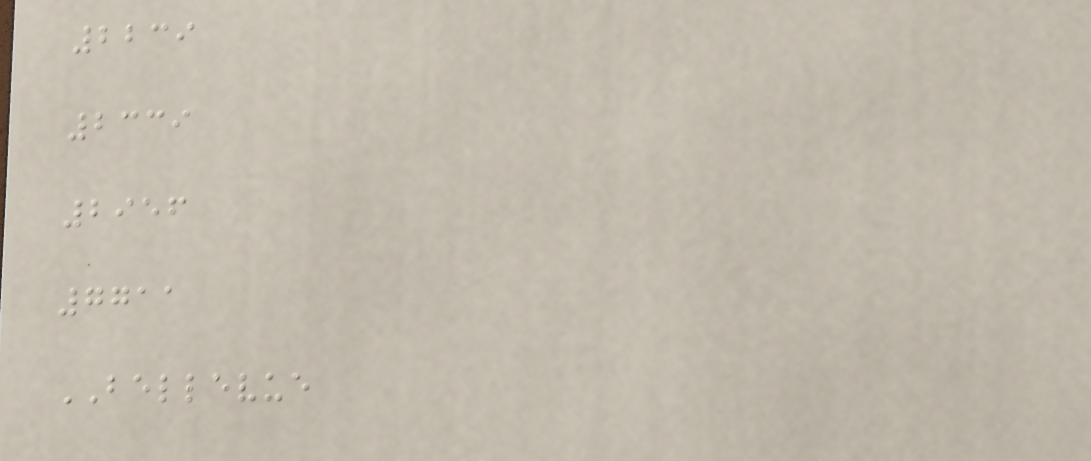2239
2339
2956
7711
BELLEVUE
